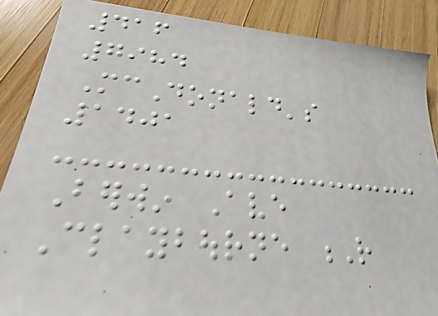416
7984
McDonald's
1401
Berwin Ave
Claybourne R
